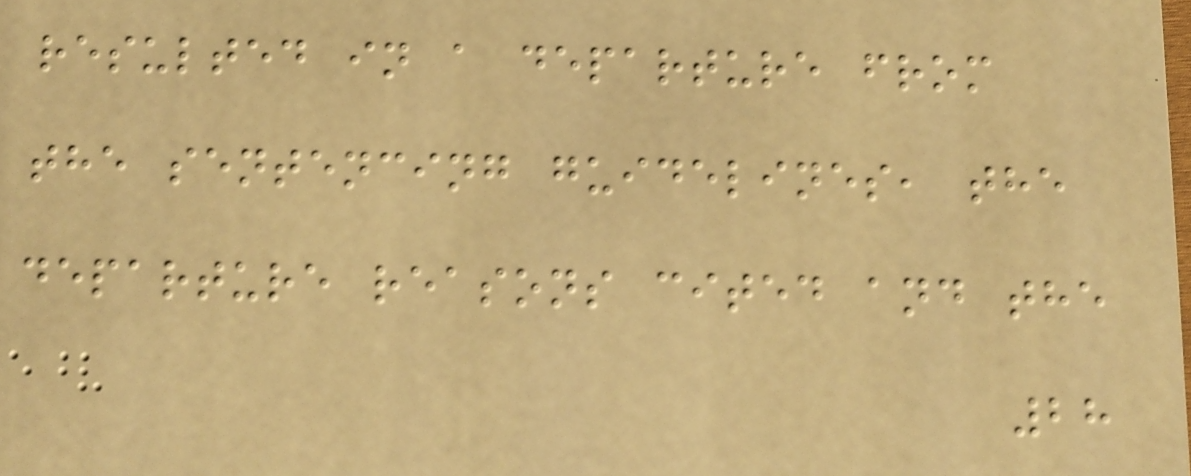resulted in a departure from
the sentencing guidelines, the
departure reasons cited and the
28
